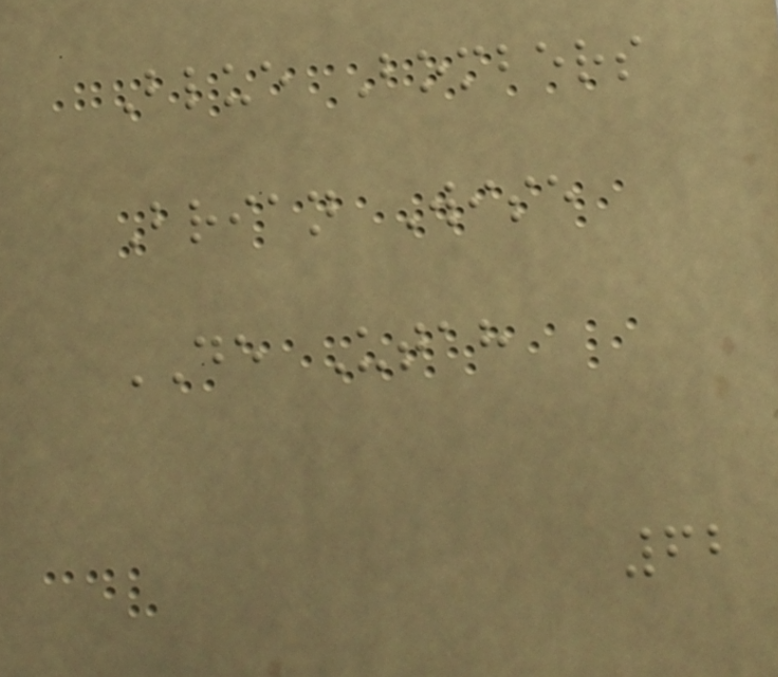Blue Bombers
Brian Wise
DE Utah
62
